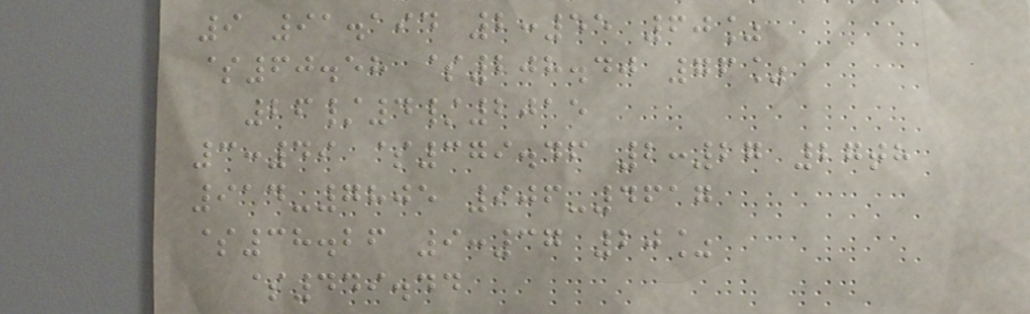9 91.194 2:55 60%
$60.58 $208.40 76%
26/4/2015
3:49 $379.46 2:27 27th
914-7805 906-4617
$38.26 9:37 20%
$449.44
